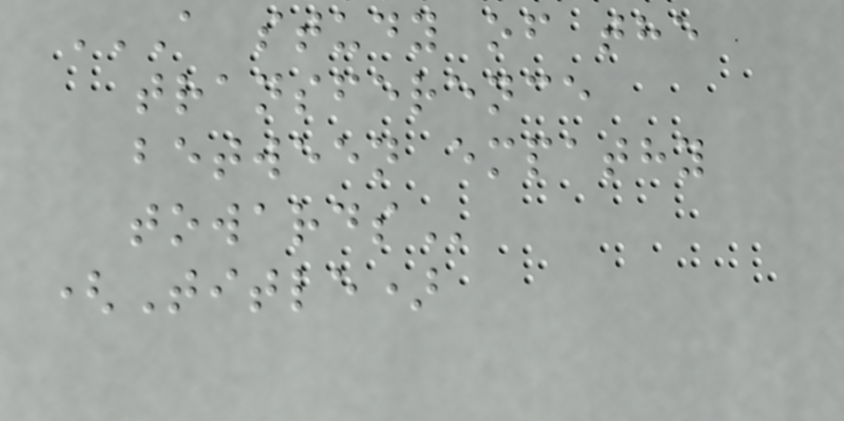A STUDY OF THE
TRANSFERENCE
BETWEEN EMPATHY
TOWARDS
(Title)
